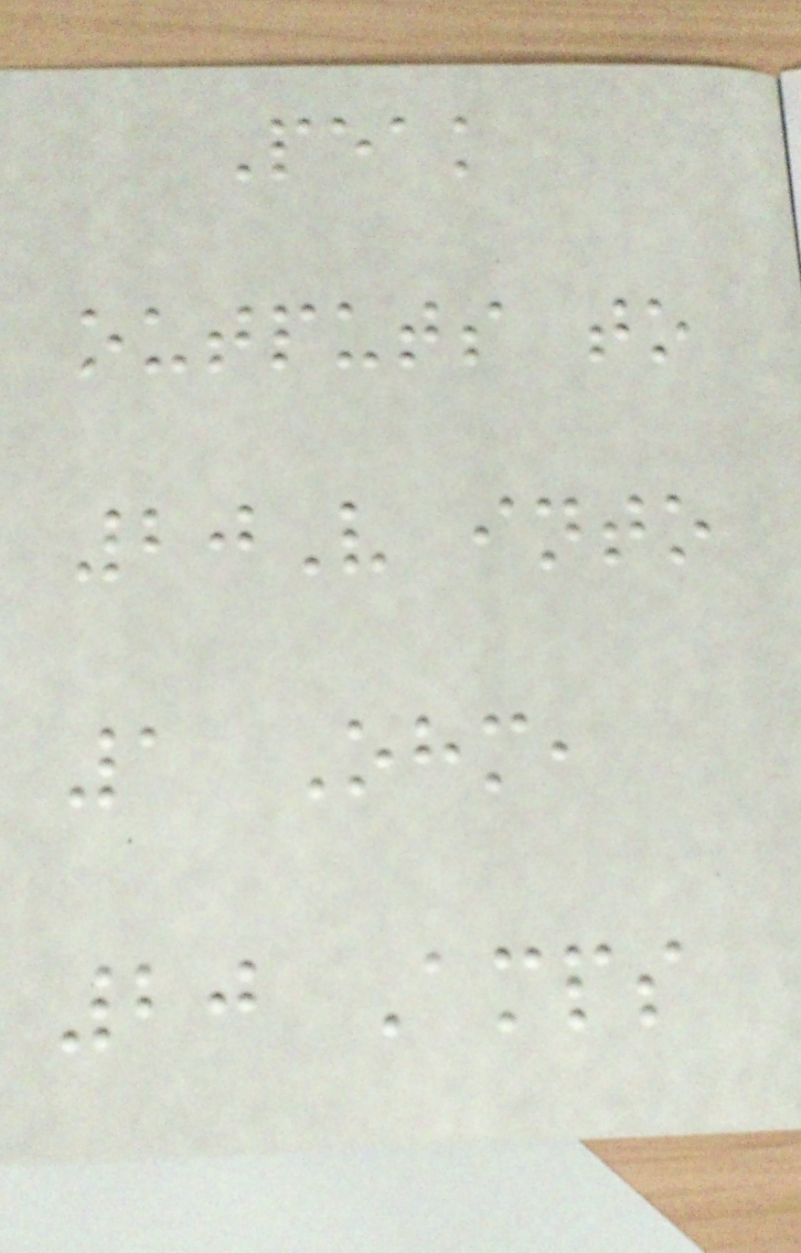Peak
outputs to
20V into
1 Ohm,
20 Amps
